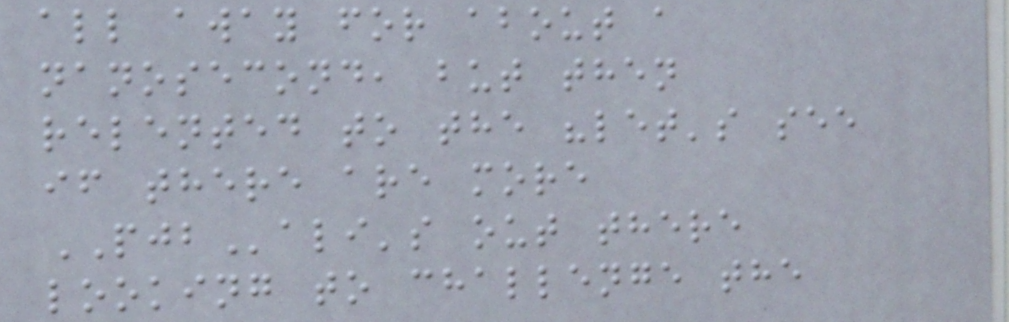all away for about a
nanosecond, but then
relented to the "let's see
if there are more
PJBali's out there
looking to challenge the
